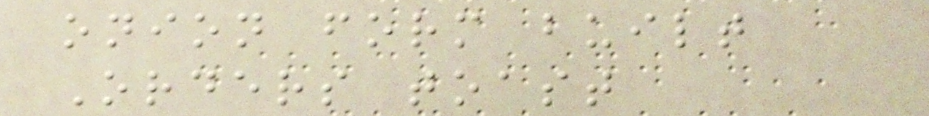onion form built
Orders toast
